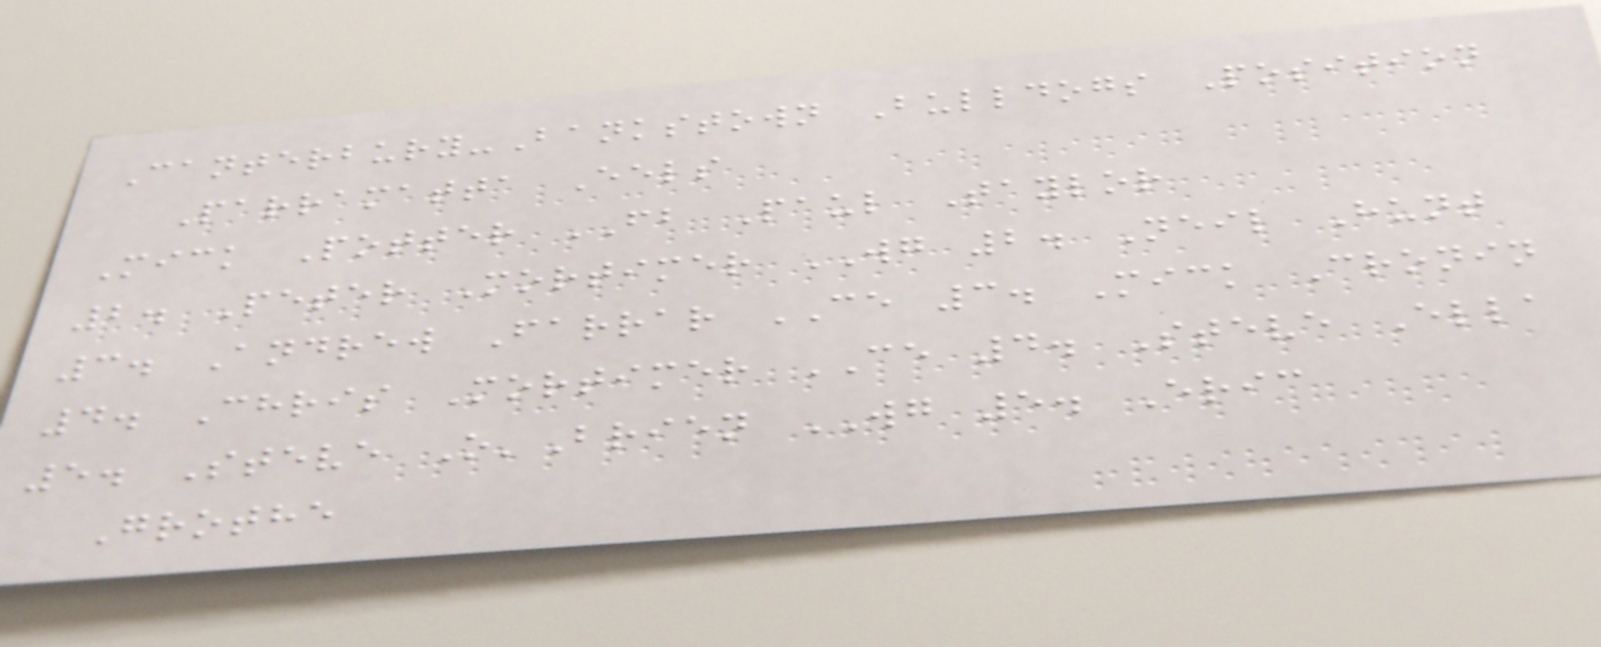Canterbury-Bankstown Bulldogs Position
Parramatta Eels
Mick Potter FB Paul Taylor
2. Peter Mortimer WG 2. Neil Hunt
3. Andrew Farrar CE 3. Mick Cronin
4. Chris Mortimer CE 4. Steve Ella
5. Steve O'Brien WG 5. Eric
Grothe
